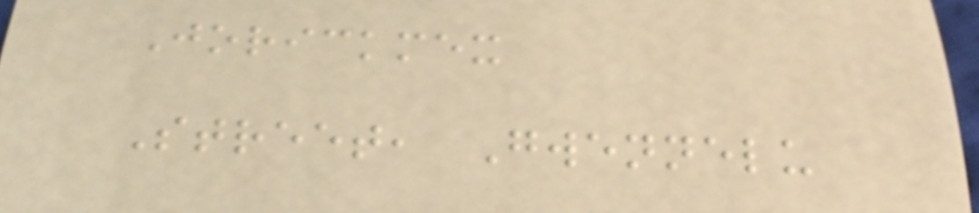Jorickmex
Street, Gwennelu
